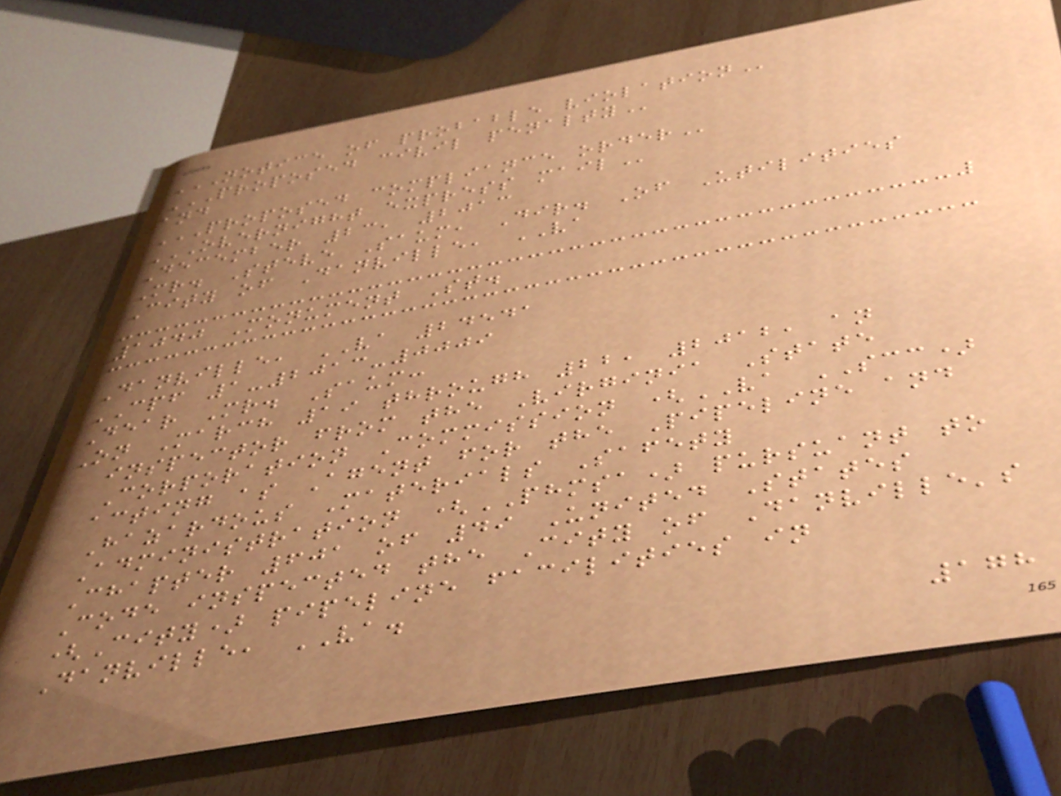NOTICE OF PROBABLE VIOLATION
PROPOSED CIVIL PENALTY
and
PROPOSED COMPLIANCE ORDER
OVERNIGHT EXPRESS MAIL
December 23, 2013
Mr. Steve Saum, Dir. Of Utilities
City of Danville, VA
1040 Monument St.
Danville, VA 24541
CPF 1-2013-0009
Dear Mr. Saum:
On March 19 through 22, 2012, an
inspector from the Virginia State
Corporation Commission (VA SCC)
acting as Agent for the Pipeline and
Hazardous Materials Safety
Administration (PHMSA) pursuant to
Chapter 601 of 49 United States
Code inspected the City of Danville's
(City) pipeline facilities in
Danville, VA.
178
